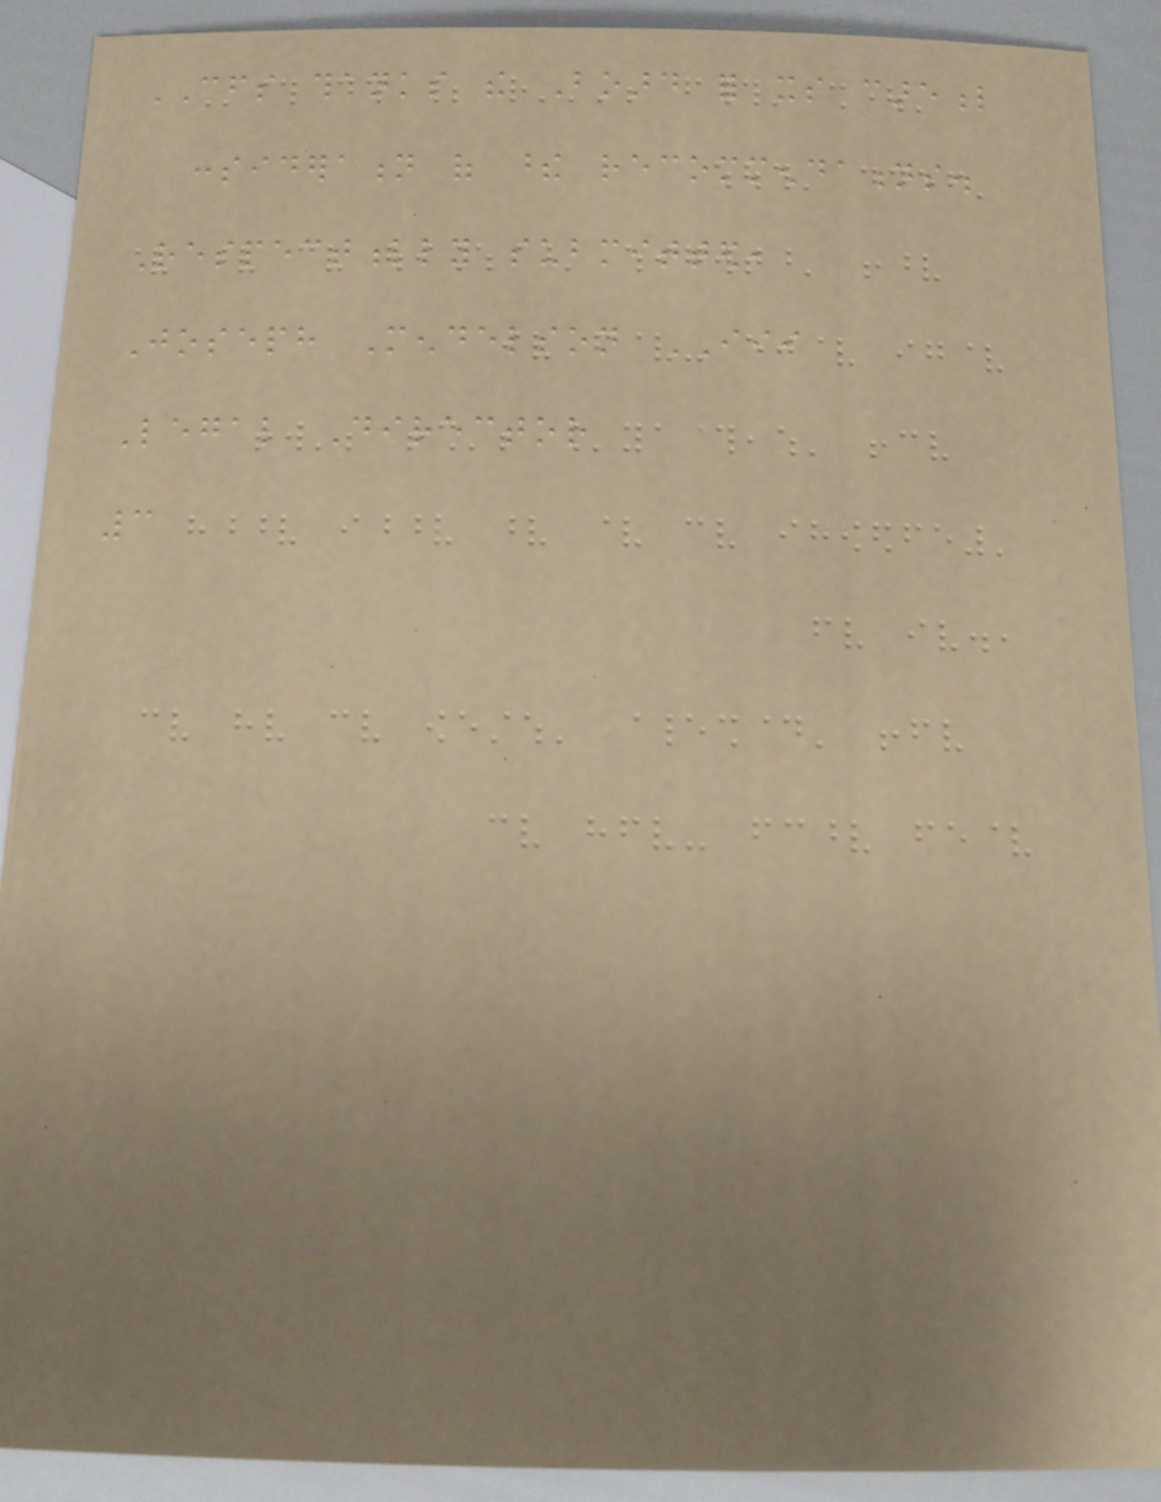CFS thanks the Board for its careful
consideration of these recommendations.
Respectfully submitted,
Joseph Mendelson III
Legal Director
3
